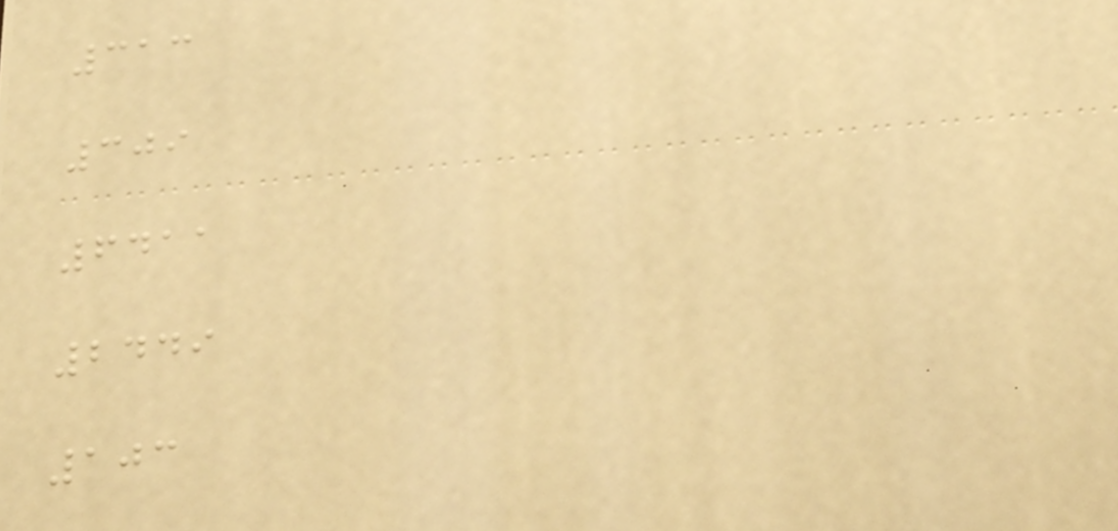313
309
6411
2449
103
